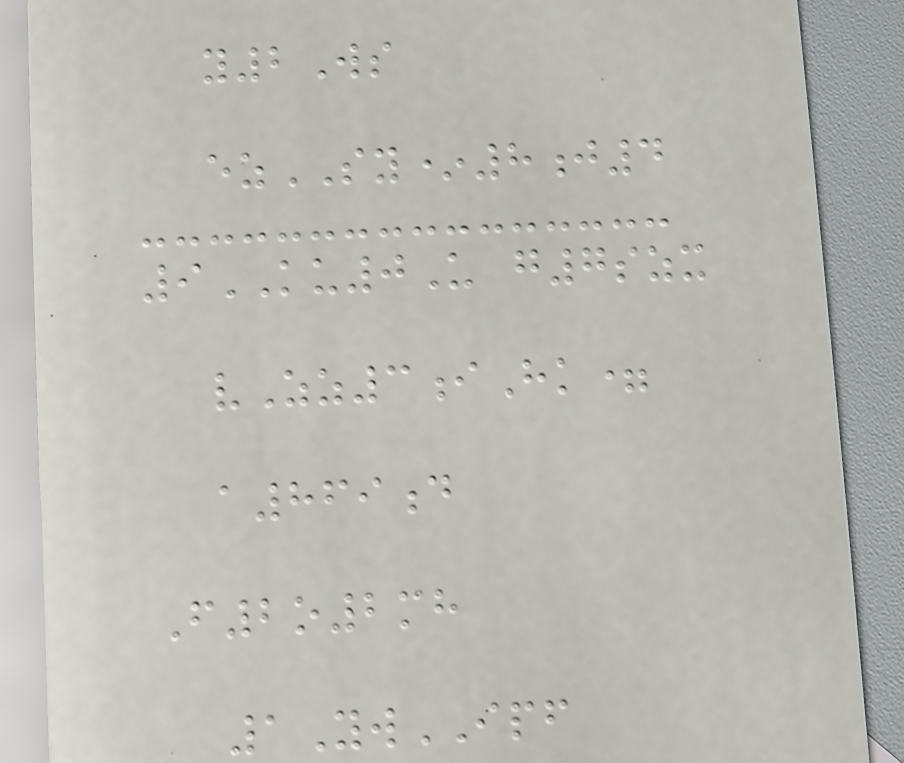y2Ws
ezSY*8j4
9KU0U g7szx
vZz3iHk=
a869d
F2o2mh
1YwIPF
